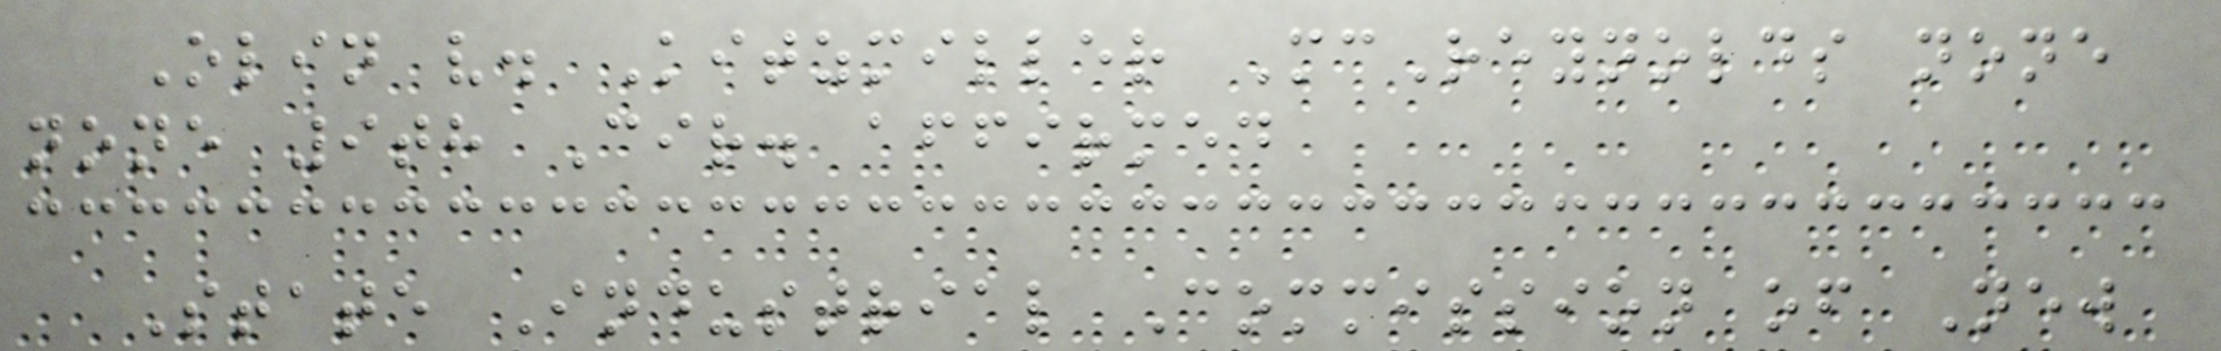Olin v. Kitzmiller McReynolds none
none 9th Cir. affirmed
State Industrial Commission of New
